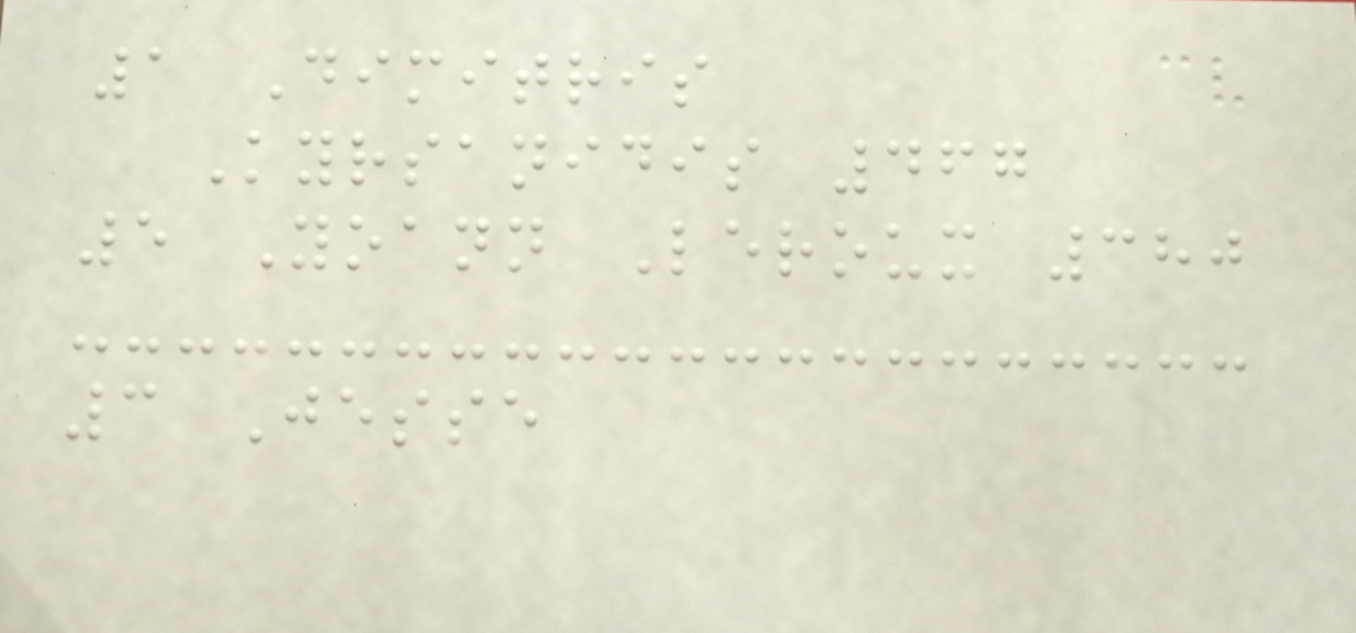1 Dimitris
Kyrsanidis 467
5 Yoann Leroux 380
3 Jesse
